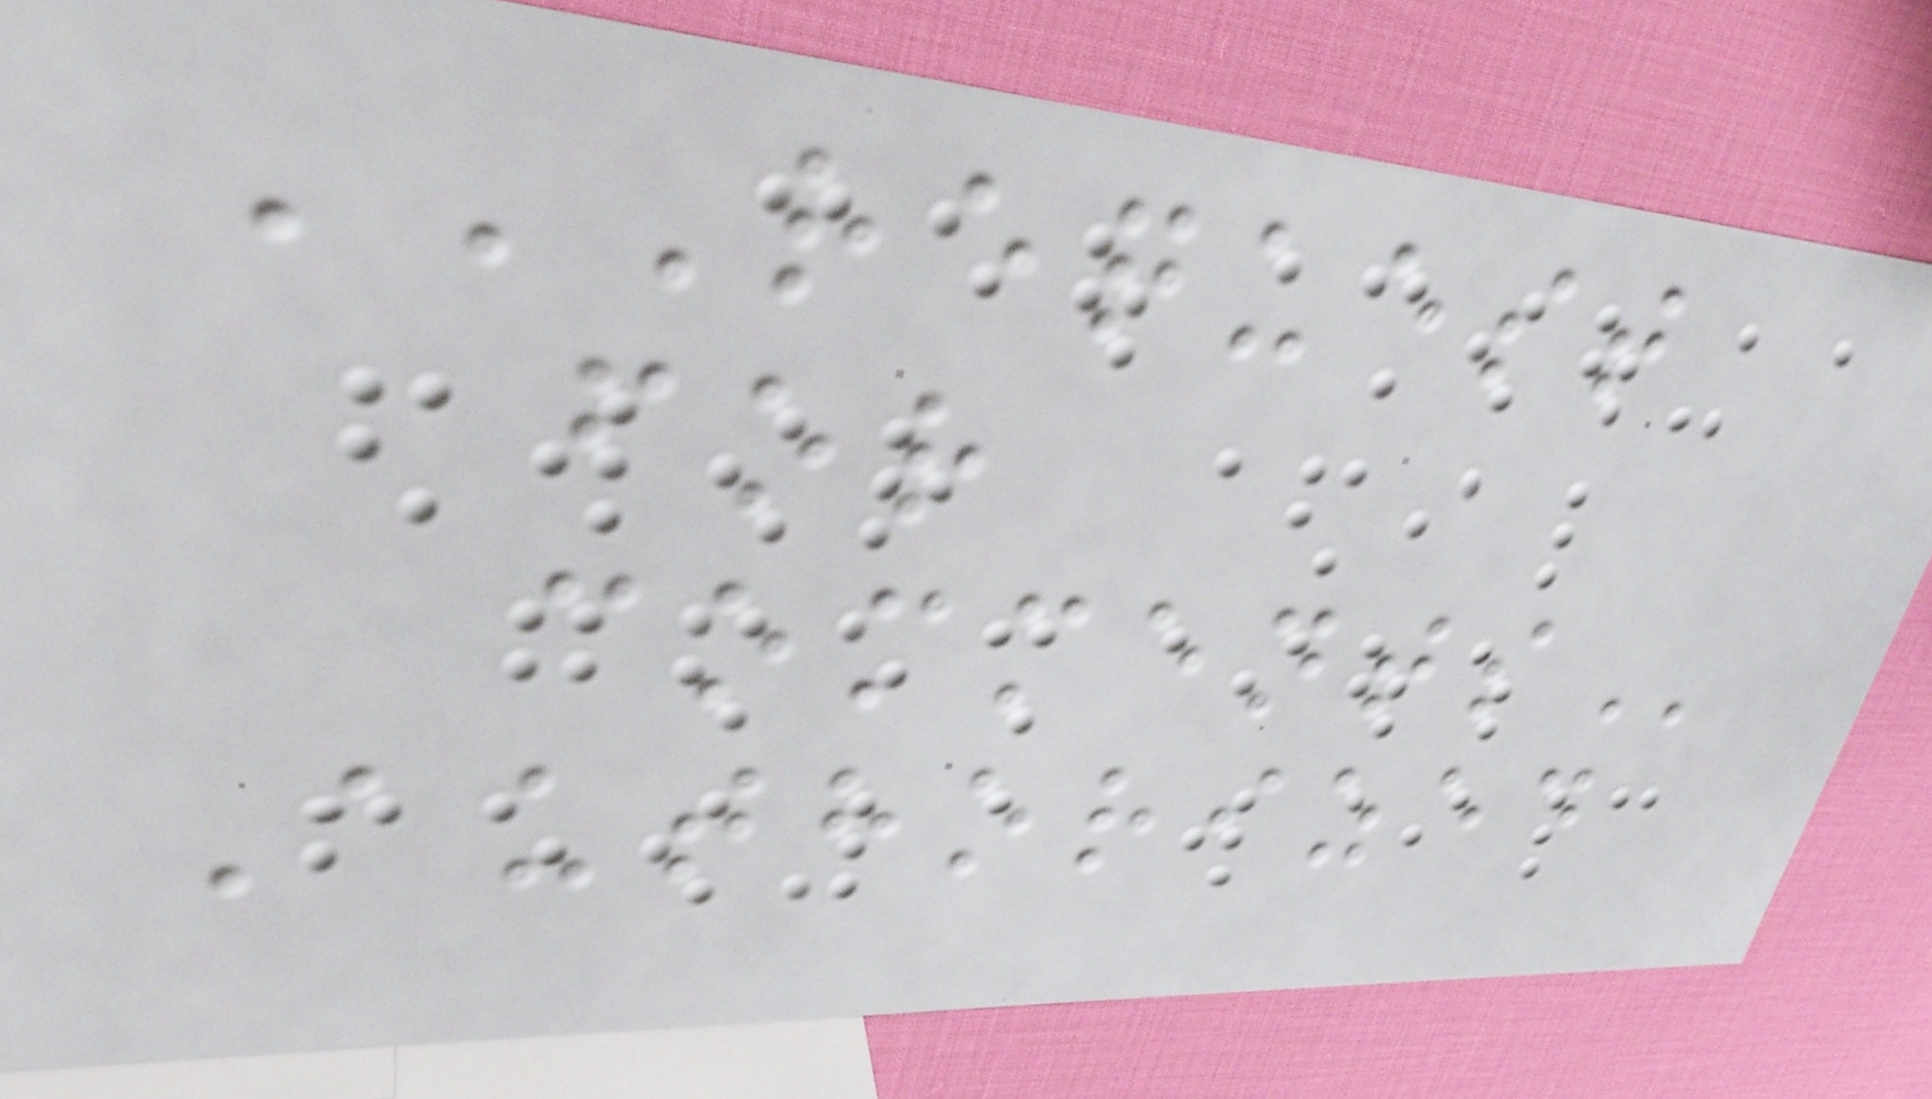REQUEST
FOR
COMMENTS
Authorized
